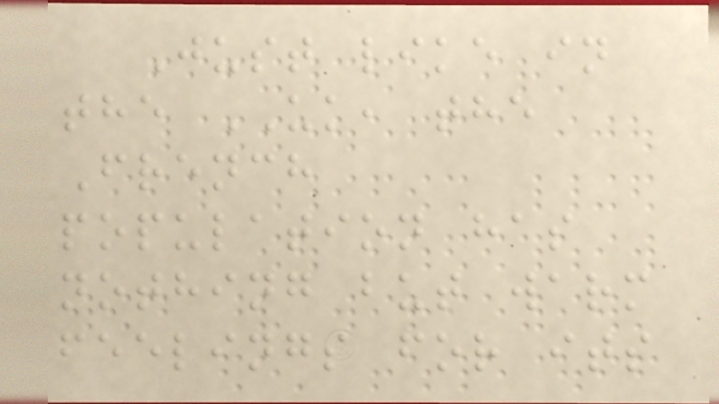Just like in
the UK, the
French
population has
nothing but warm
feelings for its
